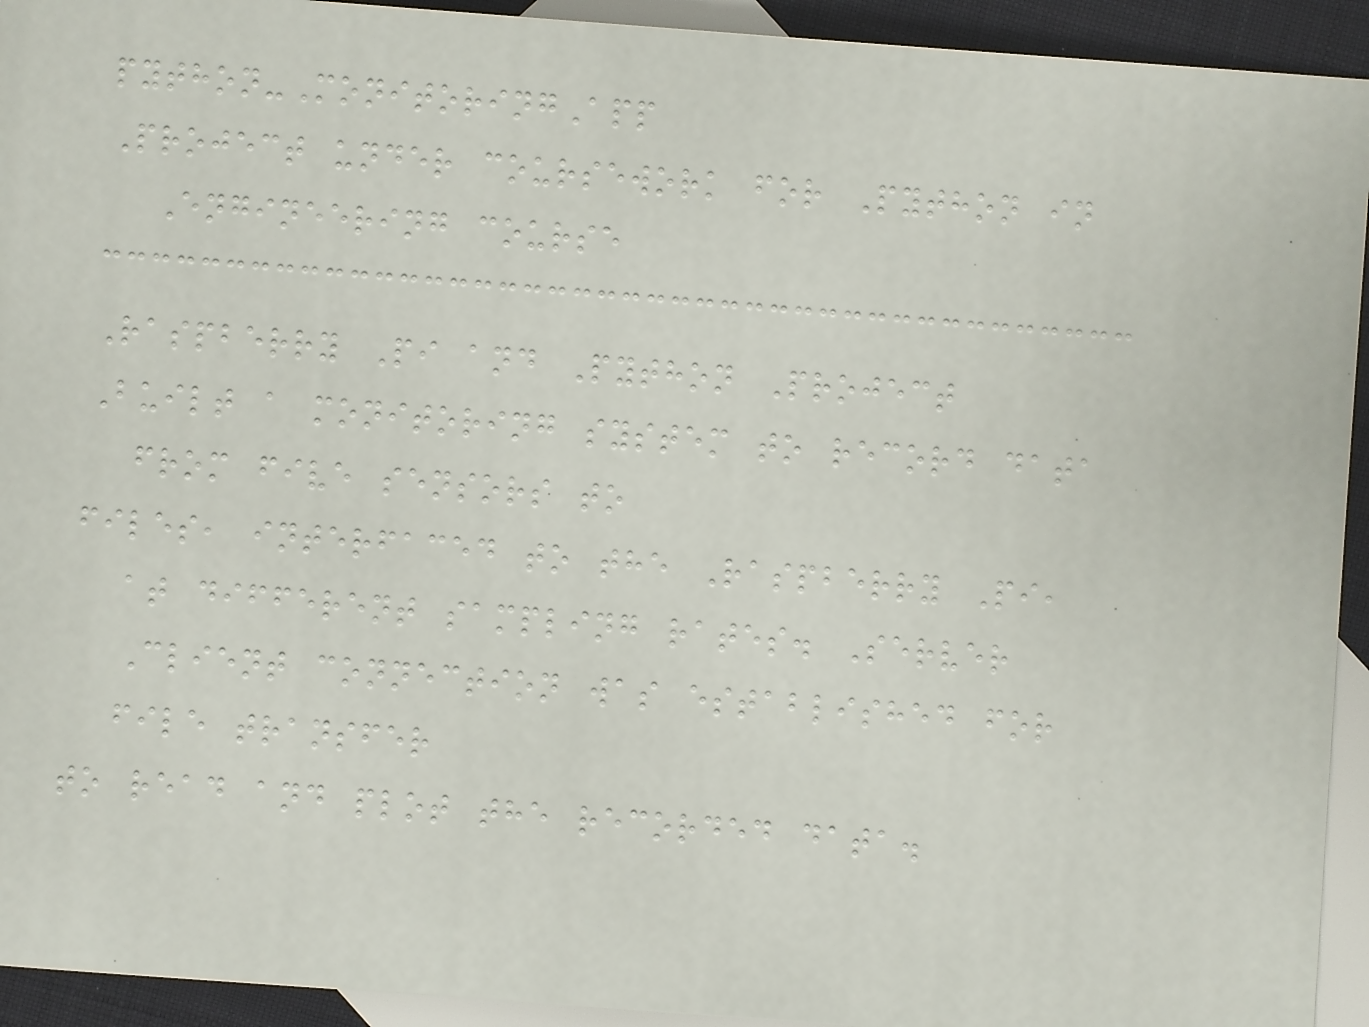python-MonitoringApp
Project under coursework for Python in
Engineering course
Raspberry Pi and Python Project
Built a monitoring system to record data
from five sensors to
files, interfaced to the Raspberry Pi,
at different sampling rates. Server
Client connection was established for
file transfer
to read and plot the recorded data.
